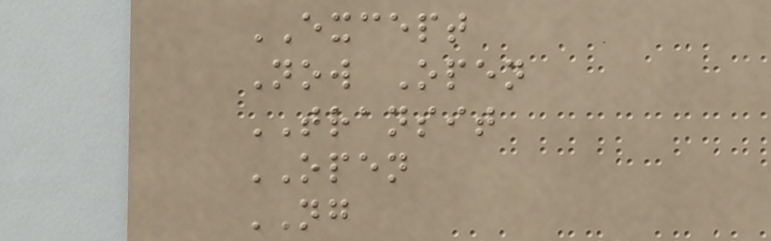EXCEPT
Now Open
TRANSIT
OPEN
NG
